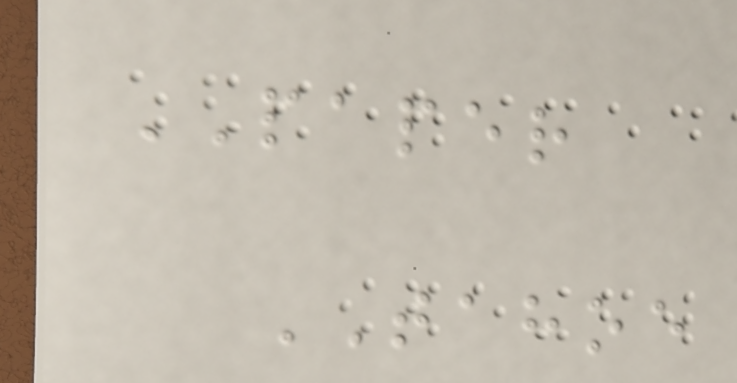PAPER
TAHOE
